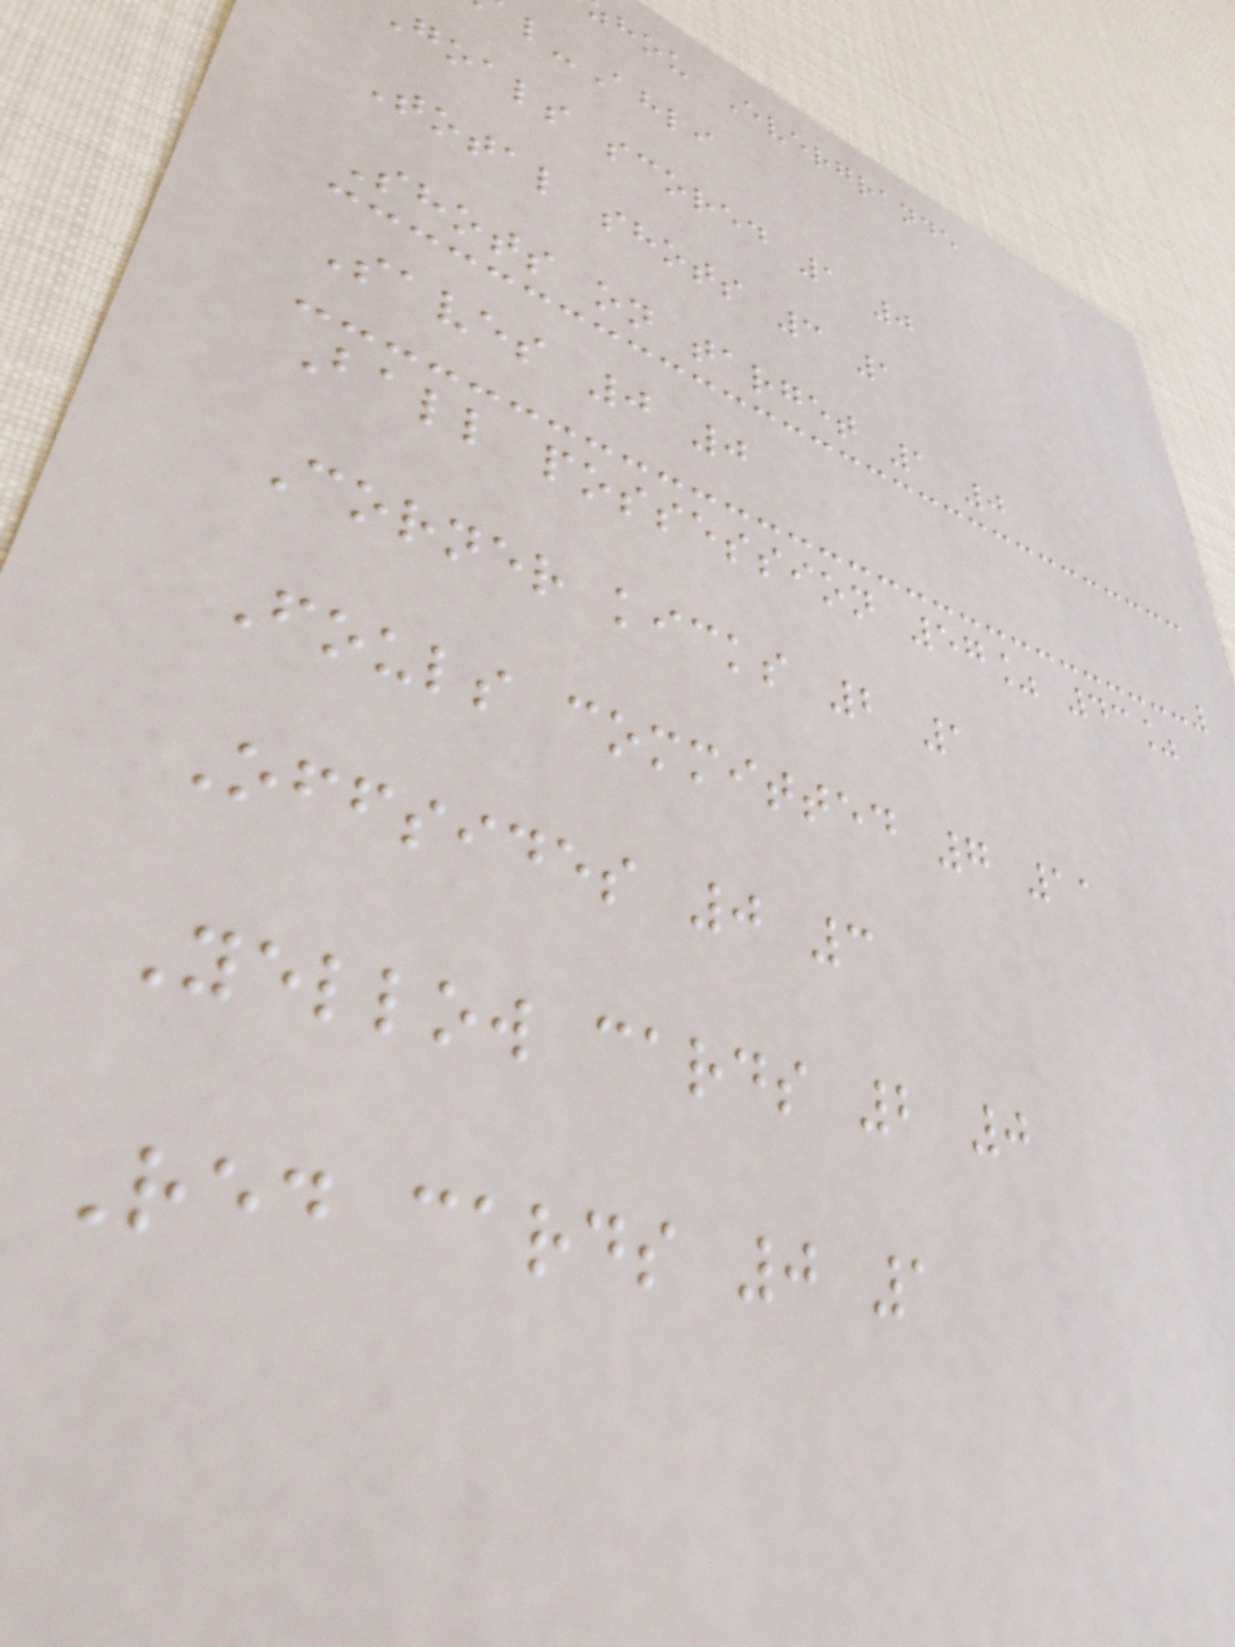hou Evergrande
l-Ahli
goals scored 1 0
Total shots 3 1
Shots on target 1 0
Saves 0 0
Ball possession 57% 43%
Corner kicks 2 1
Fouls committed 7 11
Offsides 0 3
Yellow cards 2 0
Red cards 0 1
